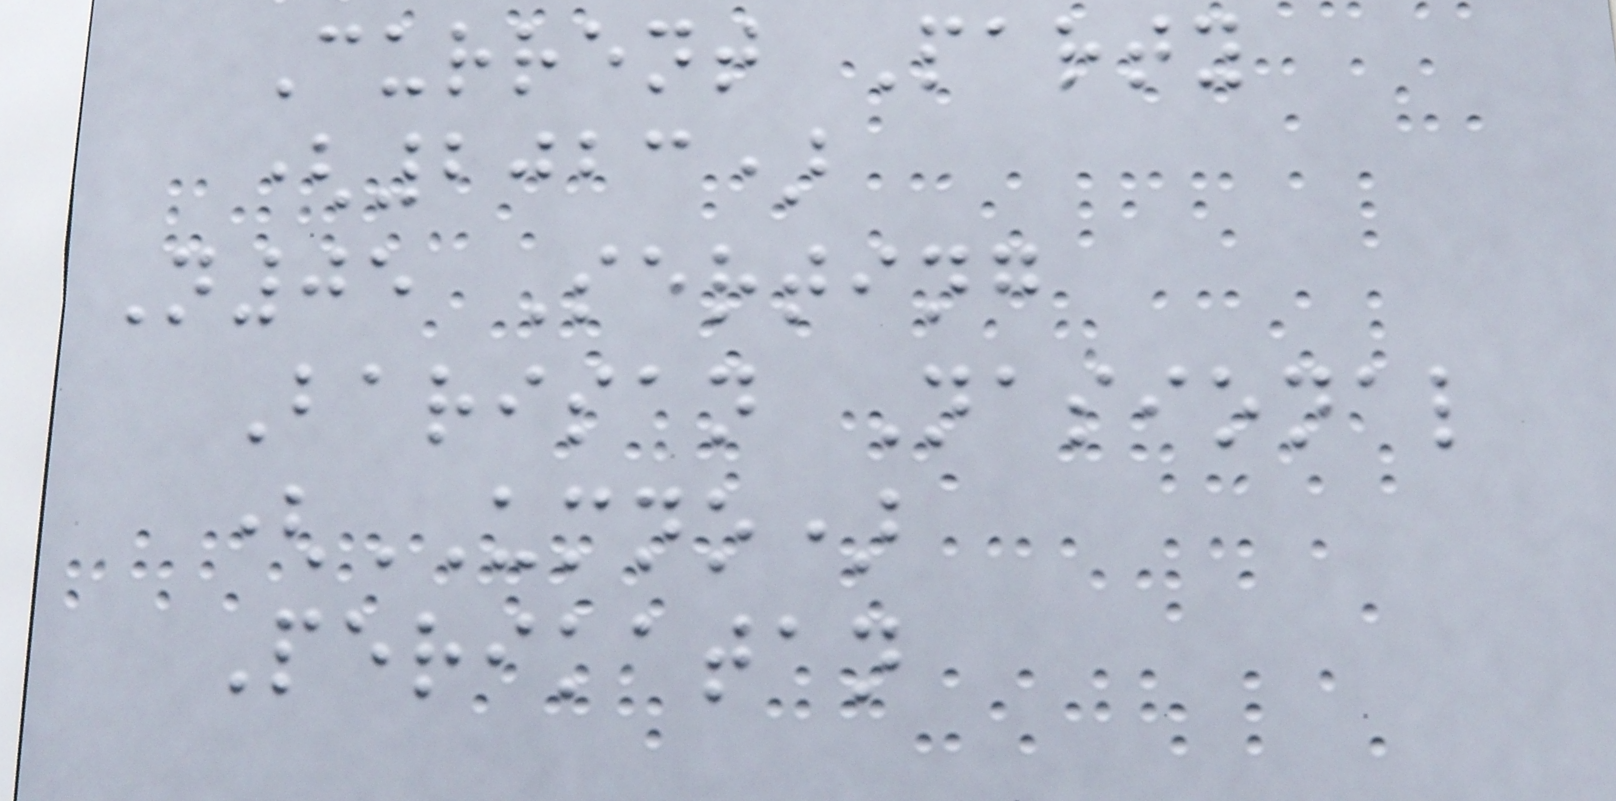Current Party
(2023)
N05 Serting
Barisan Nasional
(UMNO)
Perikatan
